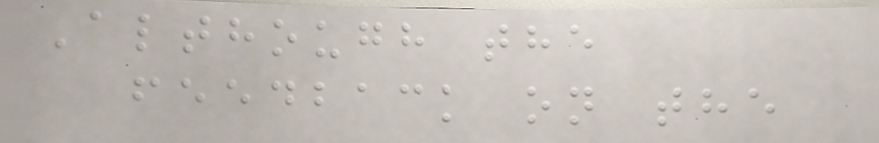Although the
feedback on the
